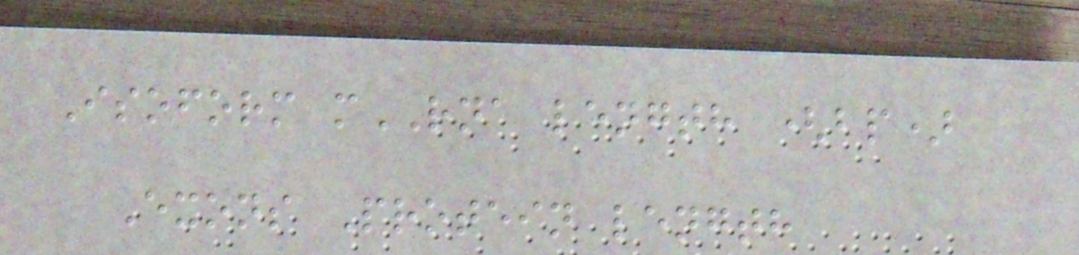Isoform mRNA length (bp)
Exons Protein length
